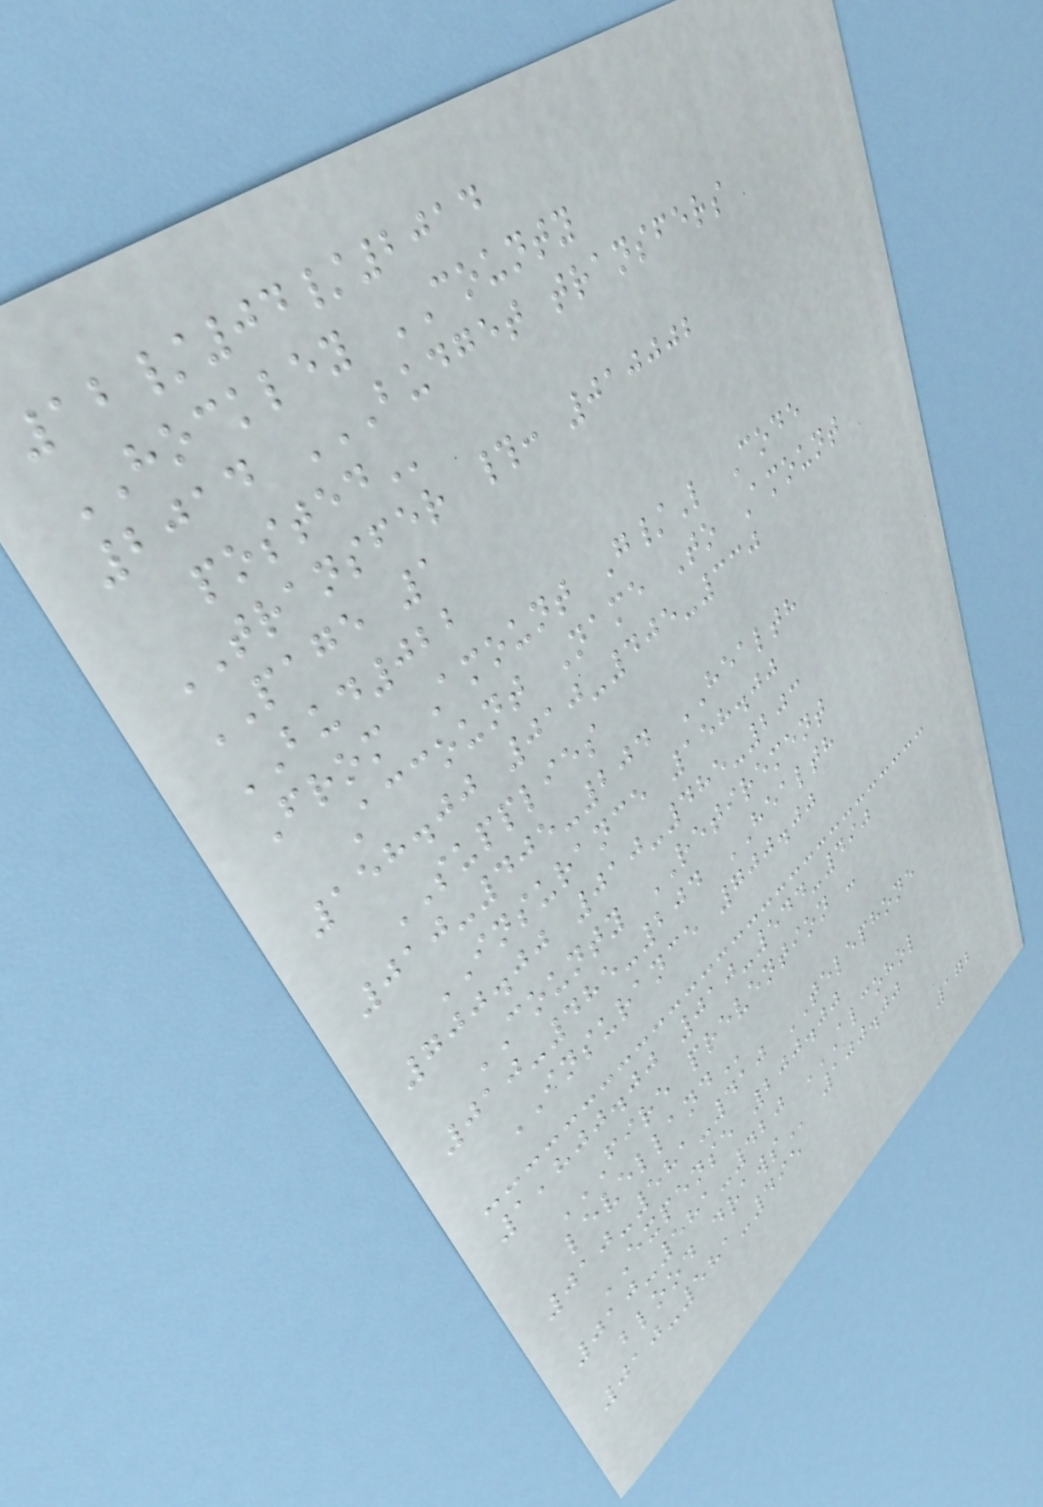12/04/2014
HOCKLEY COUNTY
2014 BUDGET TRANSFERS
POSTED
TRANSFER #: 010002
PAGE 1
BUD022
From Amount G/L Code
Account Name To Amount
158.00 010-405-330
SUPPLIES
010-405-204 HEALTH
INSURANCE 158.00
700.00 010-485-203
COUNTY RETIREMENT
010-485-204 HEALTH
INSURANCE 700.00
1,800.00 010-544-490
FIRE PREVENTION -
LEVELLAND
010-581-410 TELEPHONE
EXPENSE 200.00
010-581-420 ALCOHOL
BLOOD DRAWS 100.00
010-581-495
172
